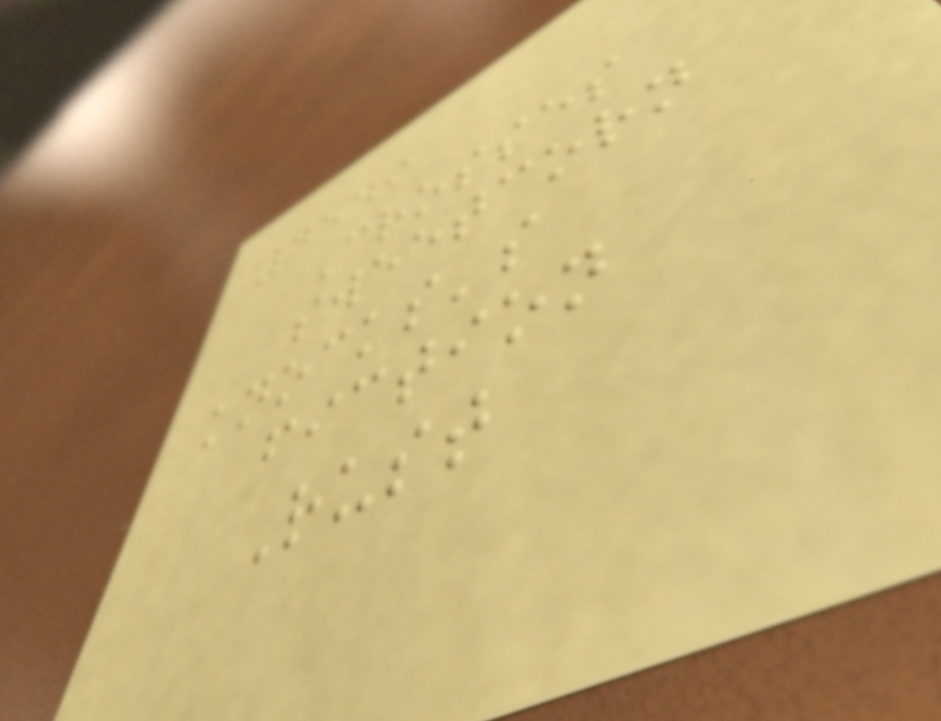4549
Crosses
sweetcorn
knocks's
fiction
Rust
